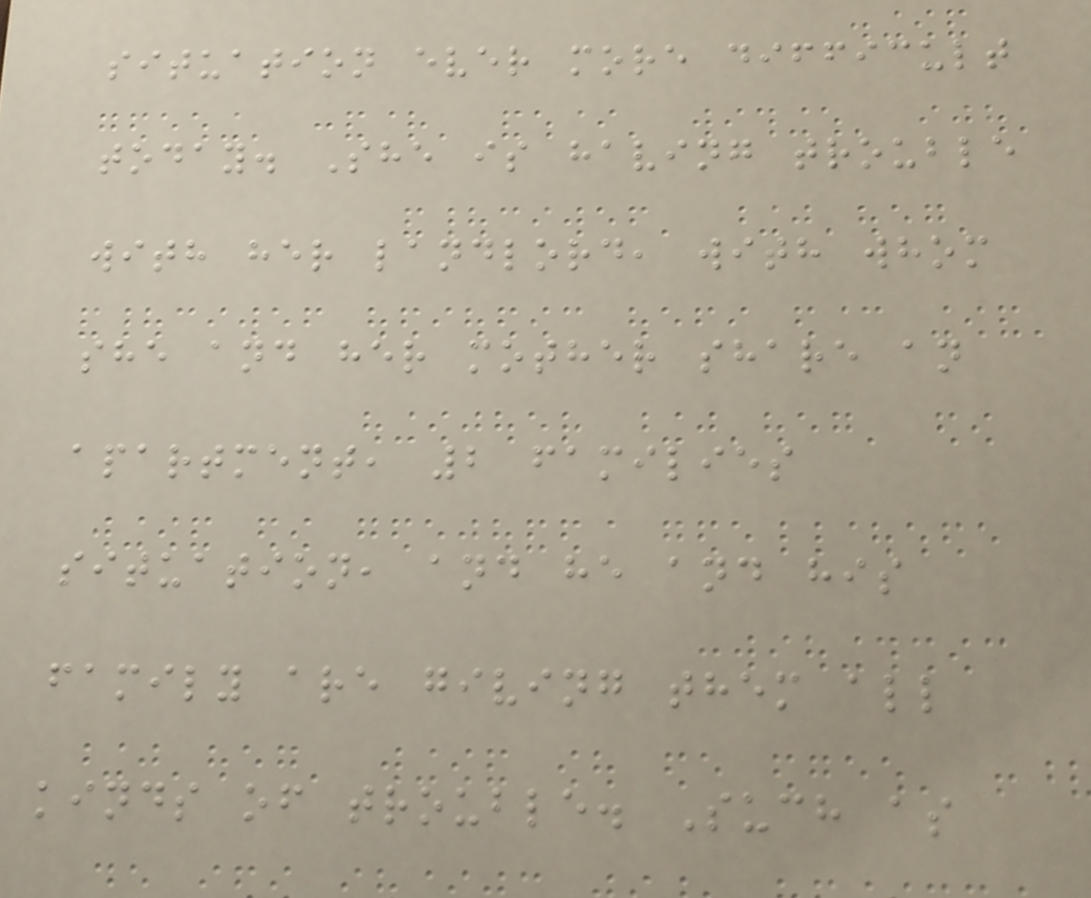situation ever more difficult
today. She is having trouble
with her landlord, with whom
she and her mother share an
apartment, 2 families
situation, and he and his
family are giving them all
kinds of trouble. Such as
